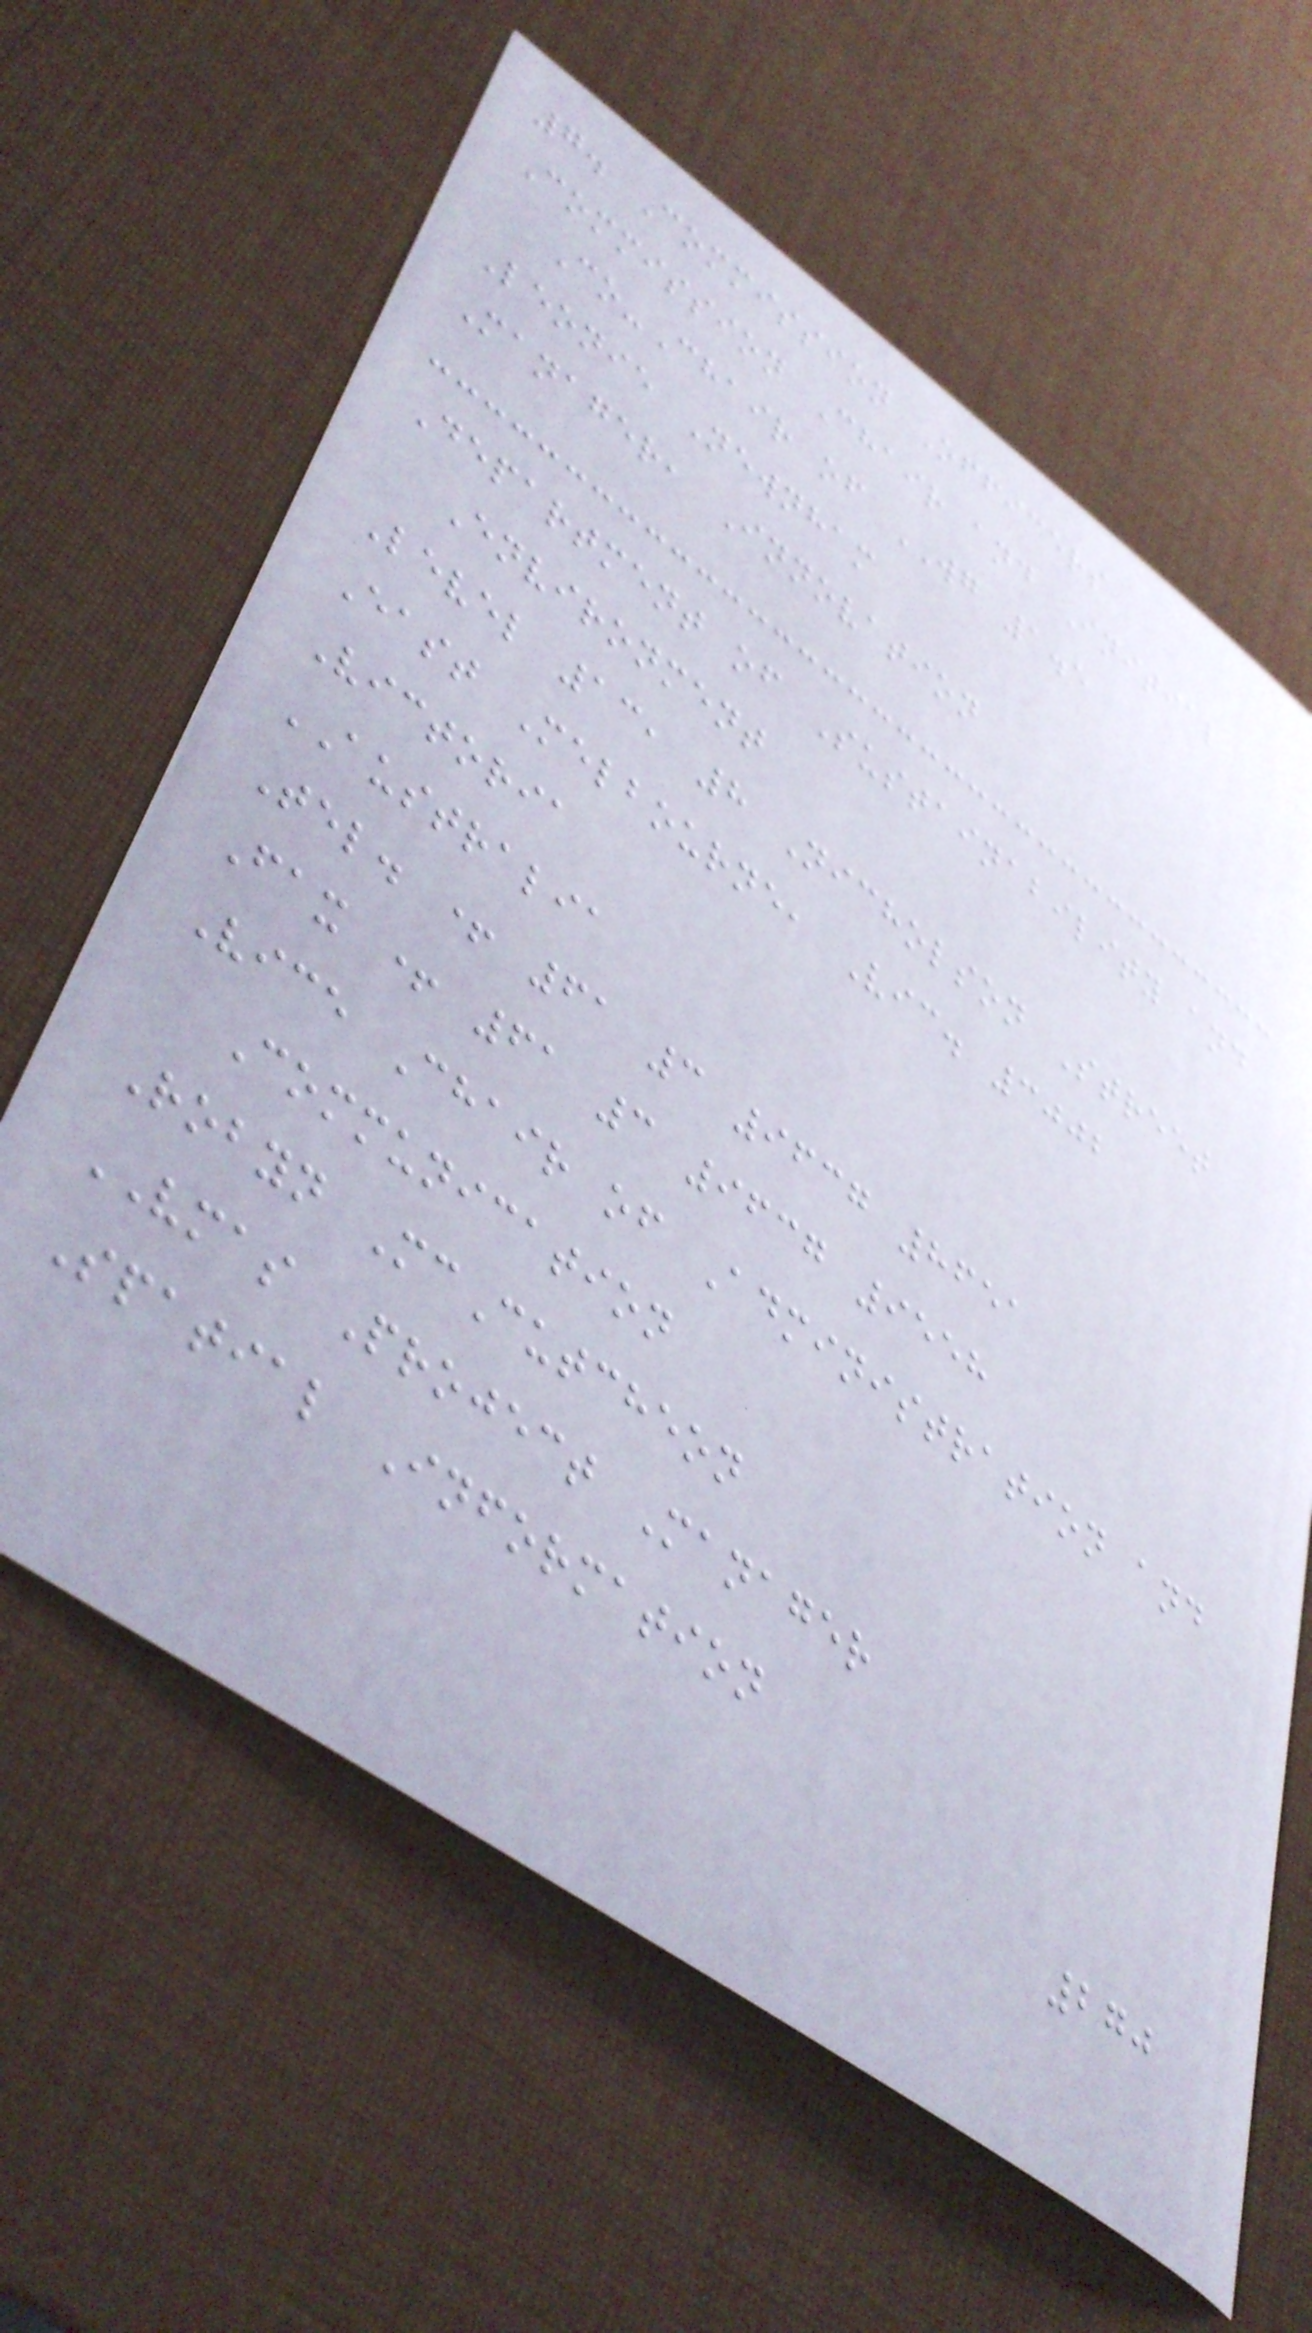7. Commission Officers
Commission Chair and Initial
Co-Chair of WG 1.5
Leonie Newnham
Manager, Innovation
Department of Sustainability and
Environment
Level 13, 8 Nicholson Street
East Melbourne, Vic. 3002
Victoria
AUSTRALIA
Tel. + 61 3 9637 8651
Fax + 61 3 9637 9558
Vice Chair of Administration and
Communication
Robyn McCutcheon
VMAS Project Manager
Spatial Information
270
